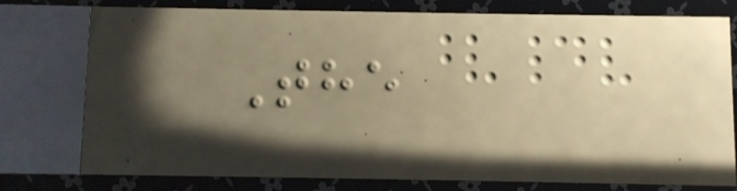The
